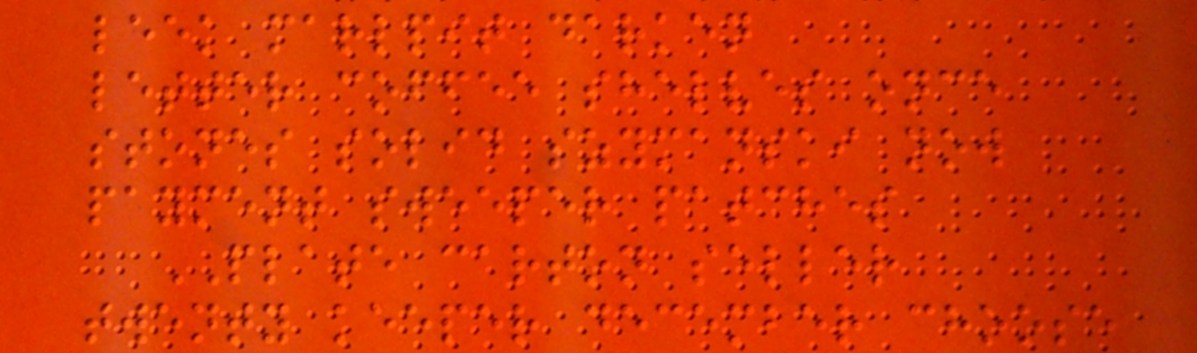leek marlpit darken
letter coffee shelves once
stones solid szymanski now
payment sweeper patches
PLATE carton seller
twenty keeper december choose
